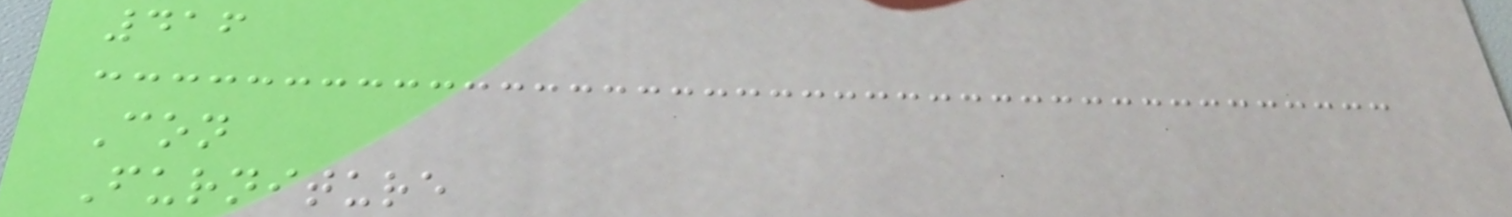416
Con
Furniture
